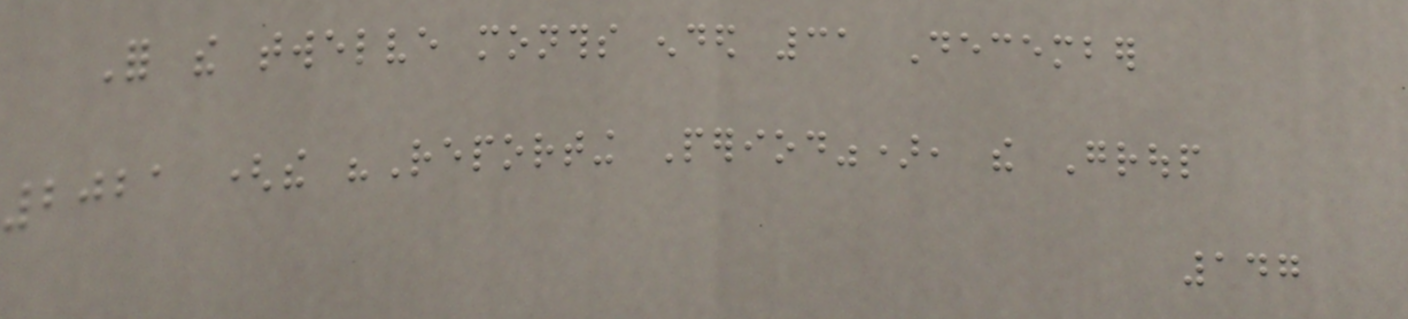For the twelve months ended 31 December
2021 (the "Reporting Period"), the Group
147
